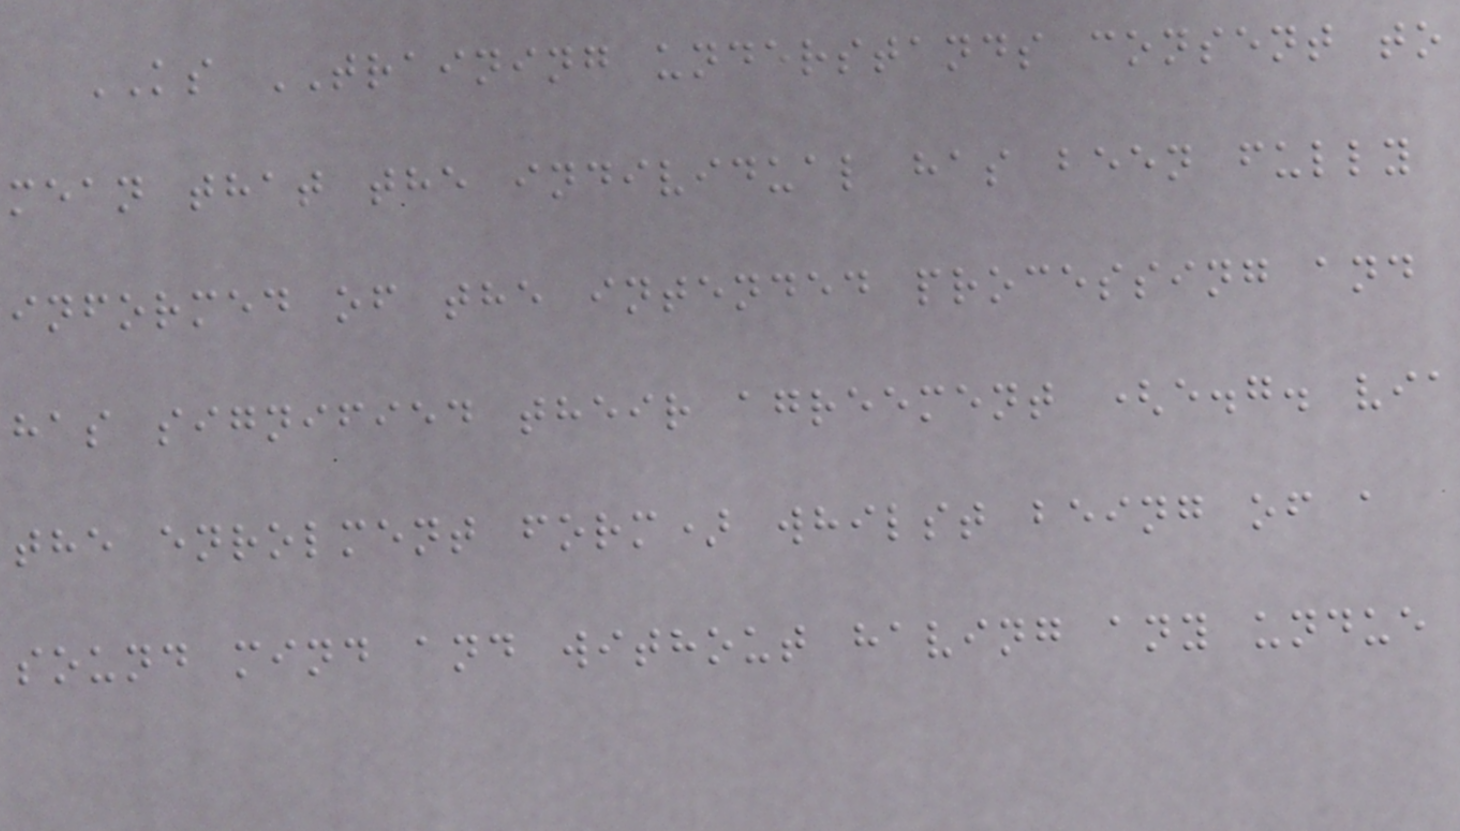KS TRAINING understands consent to
mean that the individual has been fully
informed of the intended processing and
has signified their agreement (e.g. via
the enrolment form) whilst being of a
sound mind and without having any undue
